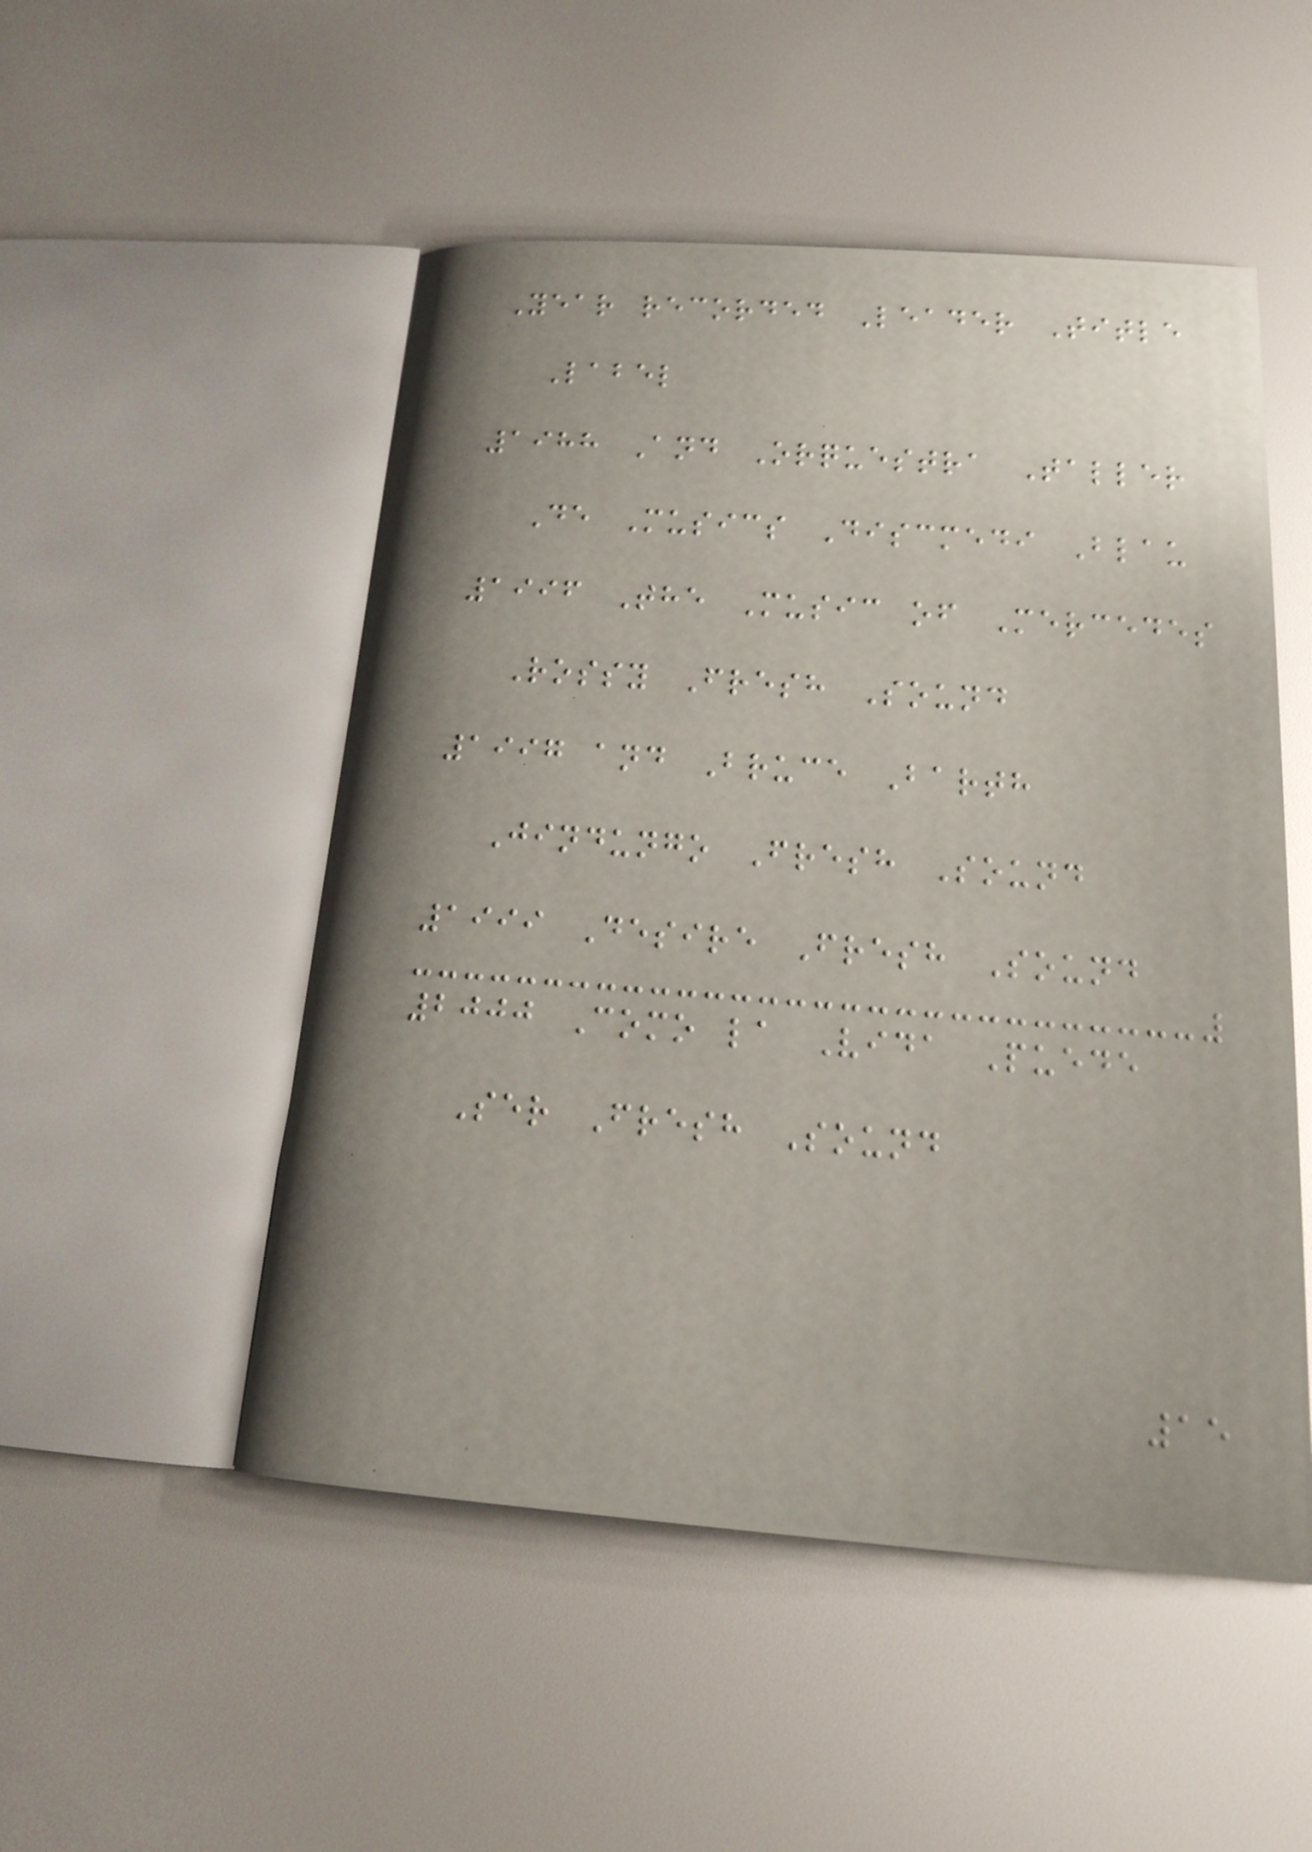Year recorded Leader Title
Label
1988 And Orquestra Taller
De Musics Discmedi Blau
1996 The Music of Mercedes
Rossy Fresh Sound
1997 and Bruce Barth
Jindungo Fresh Sound
1999 Desire Fresh Sound
2000 Como la Vida Puede
Ser Fresh Sound
15
